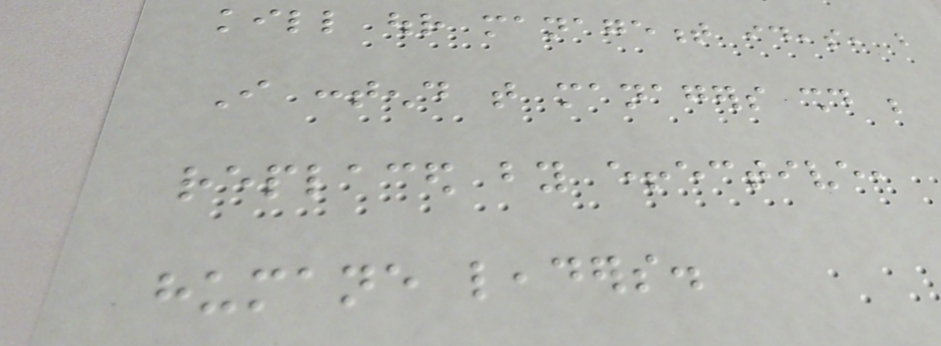kill our management ideas, but
I contend that managers should be
replaced by effective,
humane leaders.
